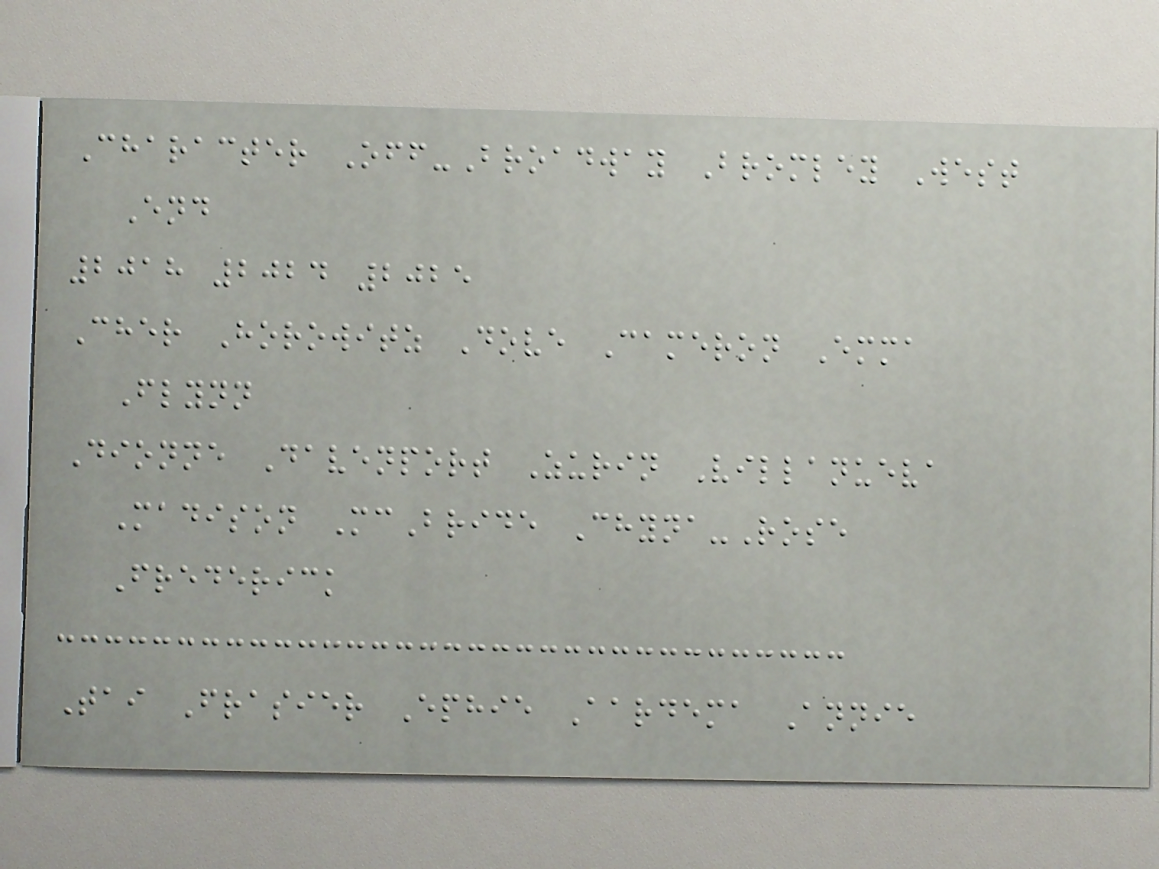Character Off-Broadway Bromley West
End
2018 2024 2025
Cher Horowitz Dove Cameron Emma
Flynn
Dionne Davenport Zurin Villanueva
Madison McBride Chyna-Rose
Frederick
Tai Frasier Ephie Aardema Annie
